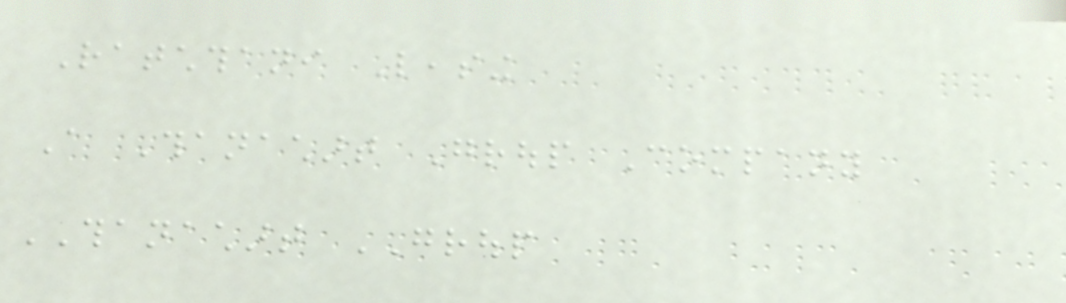Ratchthani Leasing
A Thanachart Group Company
THANACHART GROUP
